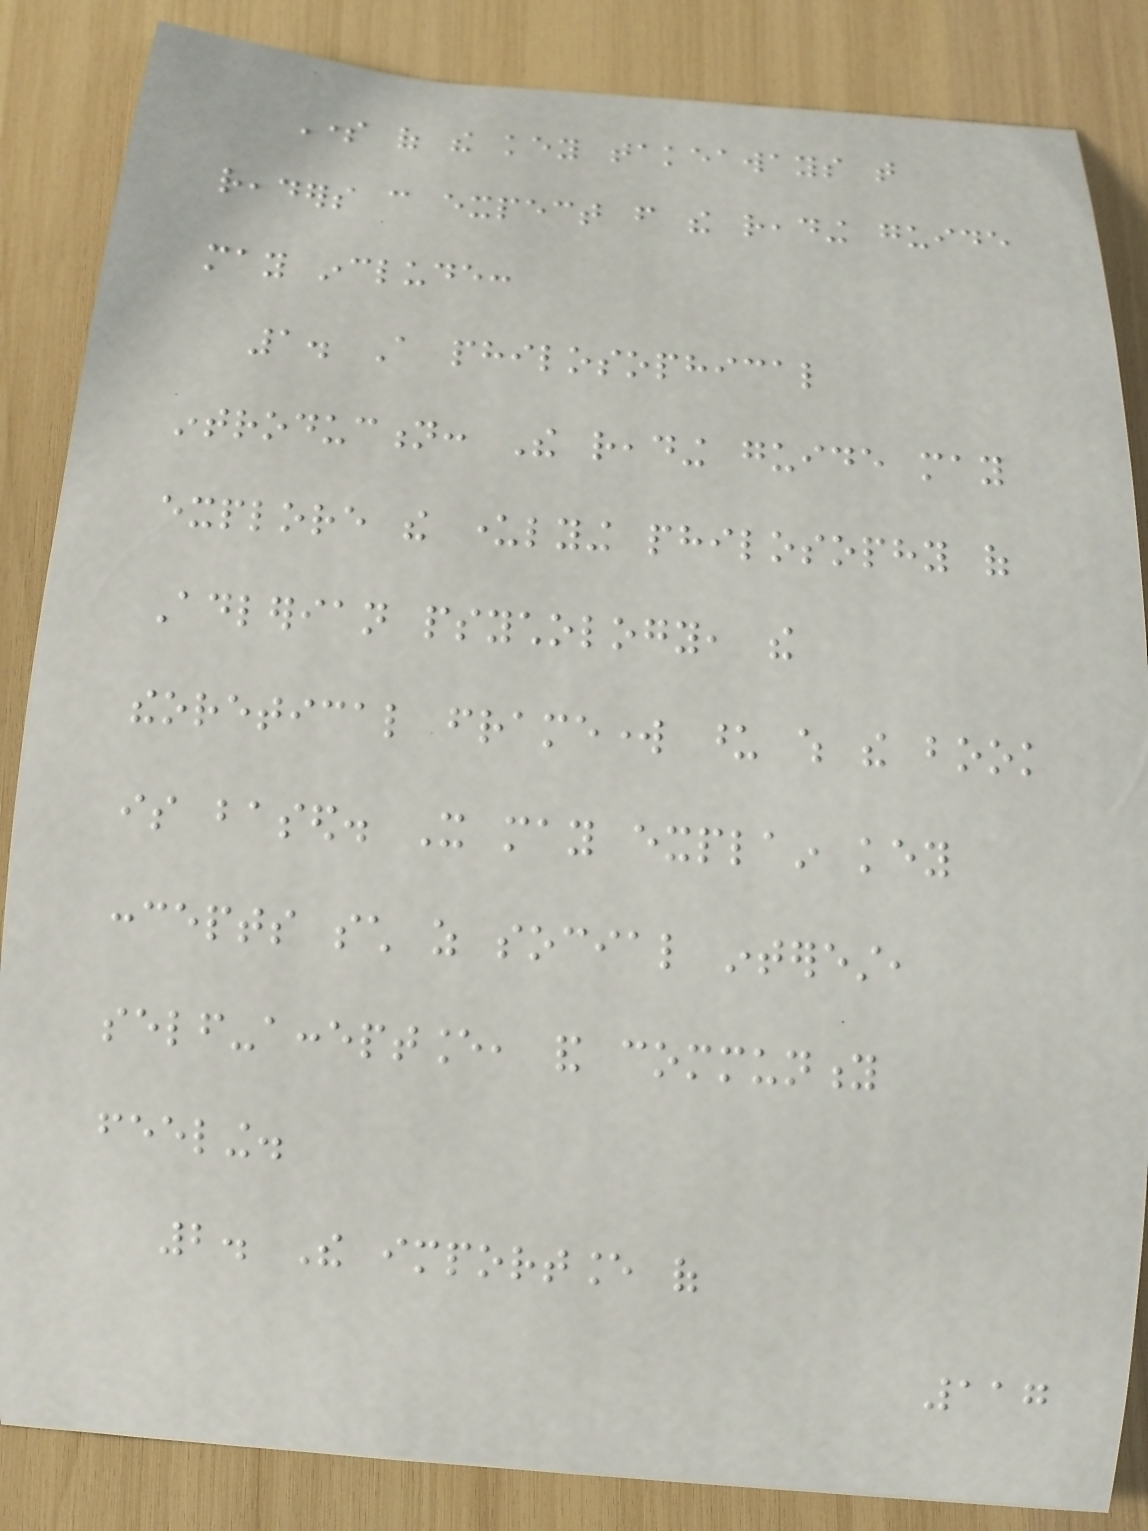Some of the key takeaways that
readers can expect from the reading guide
may include:
1. A philosophical
introduction: The reading guide may
explore the underlying philosophy of
Adlerian psychology, the
theoretical framework upon which the book
is based. It may explain key
concepts such as social interest,
self-acceptance, and community
feeling.
2. The importance of
117
